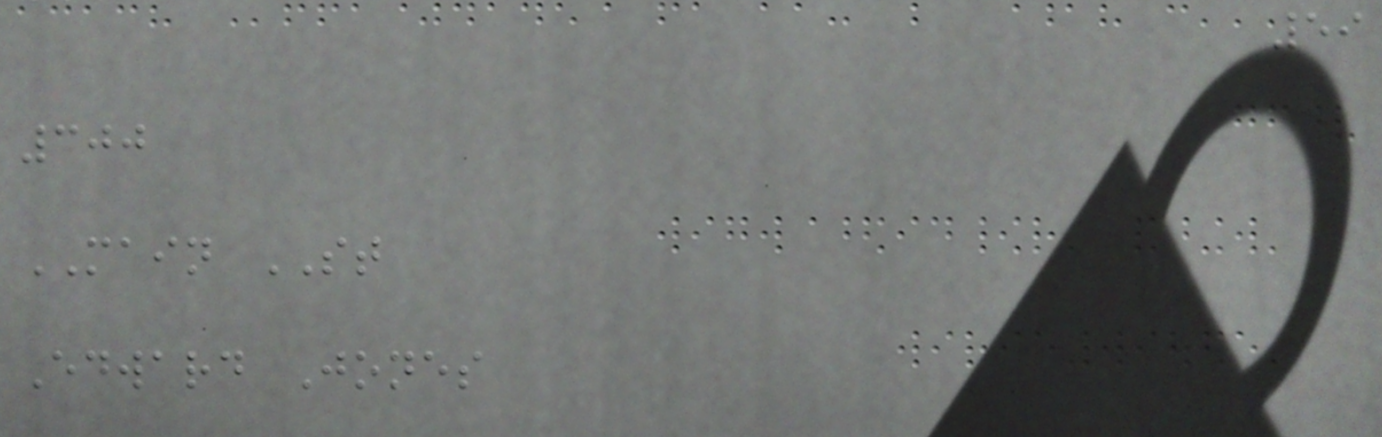59
300
MAIN ST
Edward Jones
